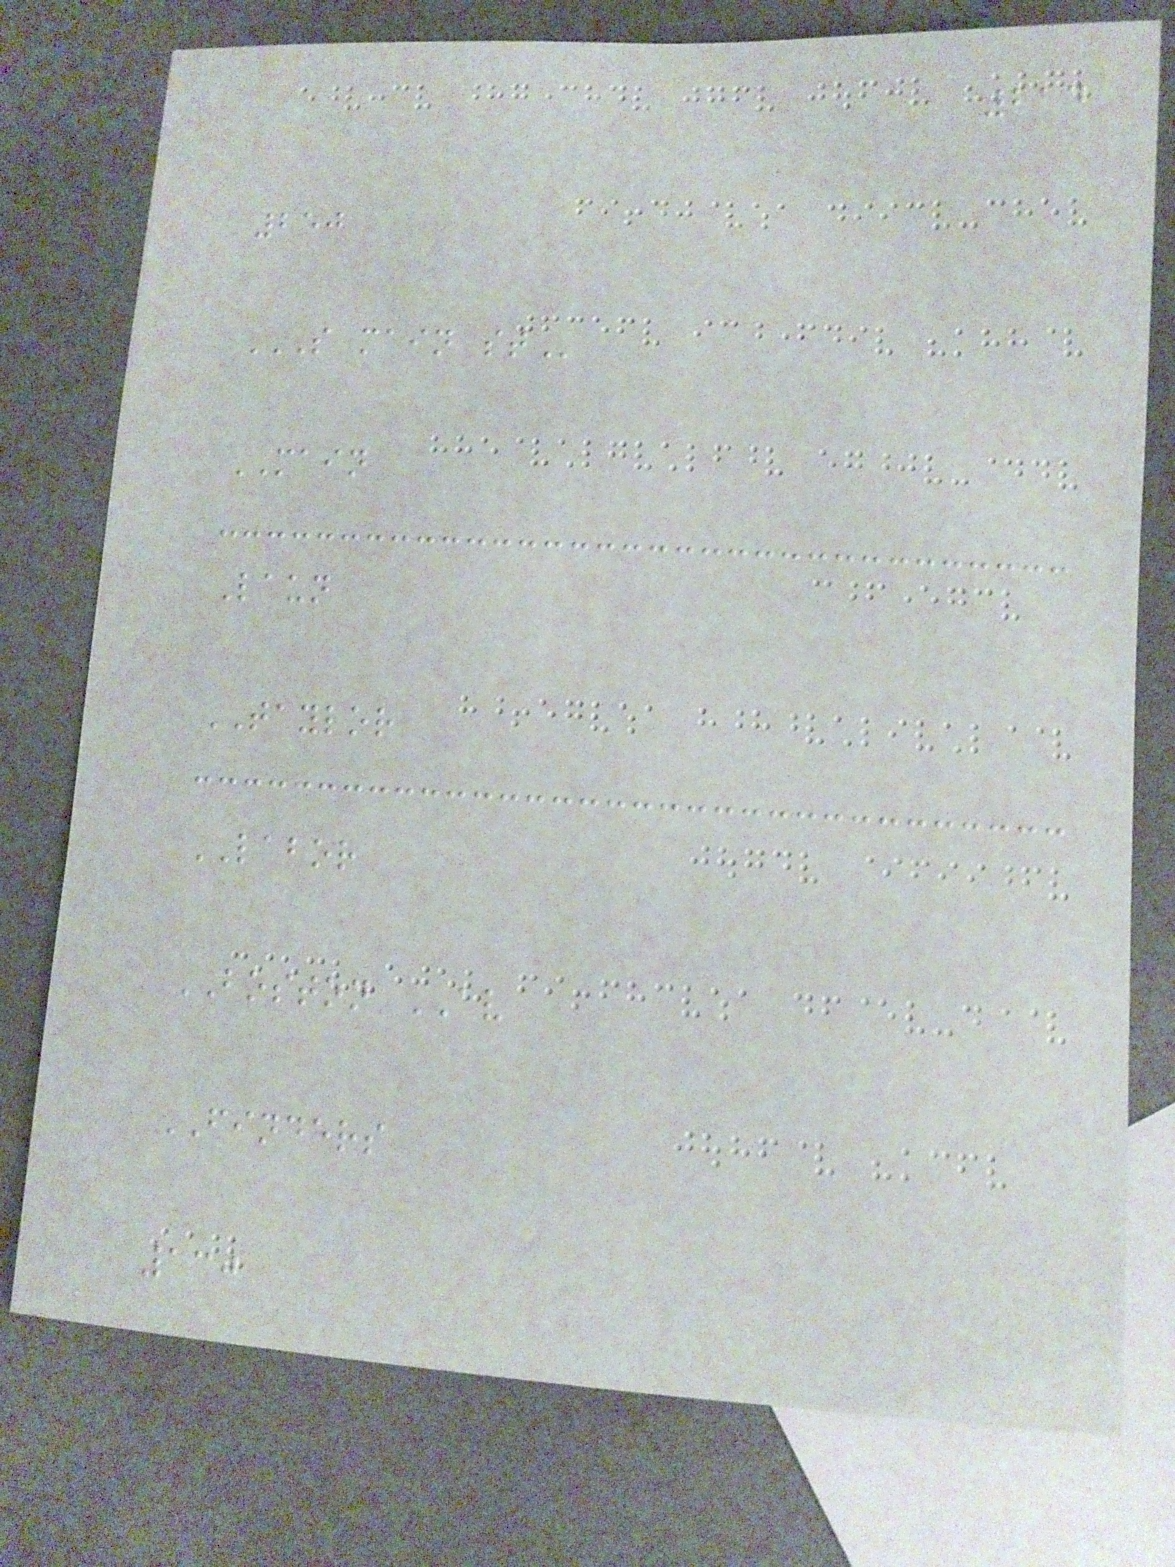214
250
S MAIN ST
MAIN
Laun
TAYLOR
LABOR
BOSTON AV
FINDERS
130
